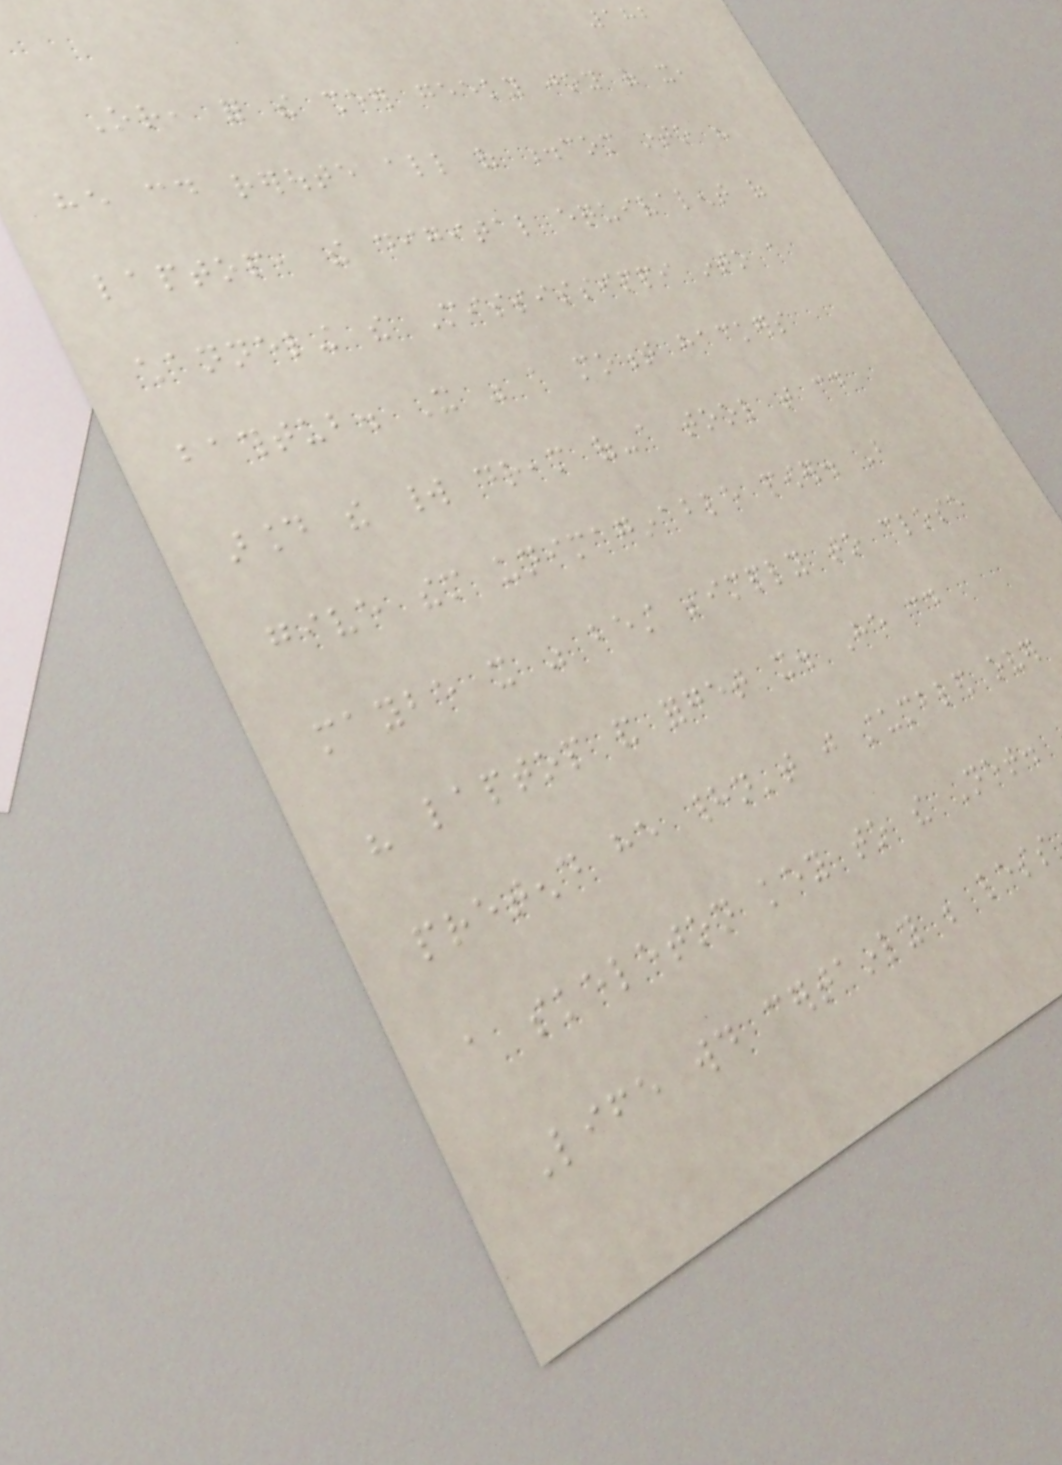182
Or, for the sheer geeky joy of it,
he could reroute all of .com into his
laptop, the digital equivalent of
channeling the Mississippi into a
bathtub. It was a moment hackers
around the world dream of-a tool that could
give them unimaginable power. But
maybe it was best simply to close
his laptop and forget it. He could
pretend he hadn't just stumbled over
a skeleton key to the Net.
Life would certainly be less
